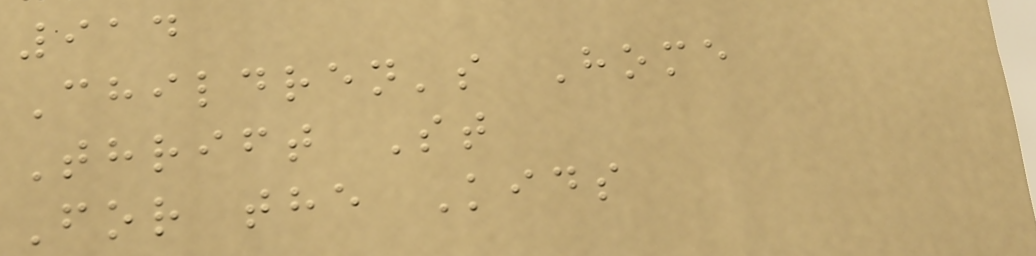914
Children's Home
Thrift St
For the Kids
